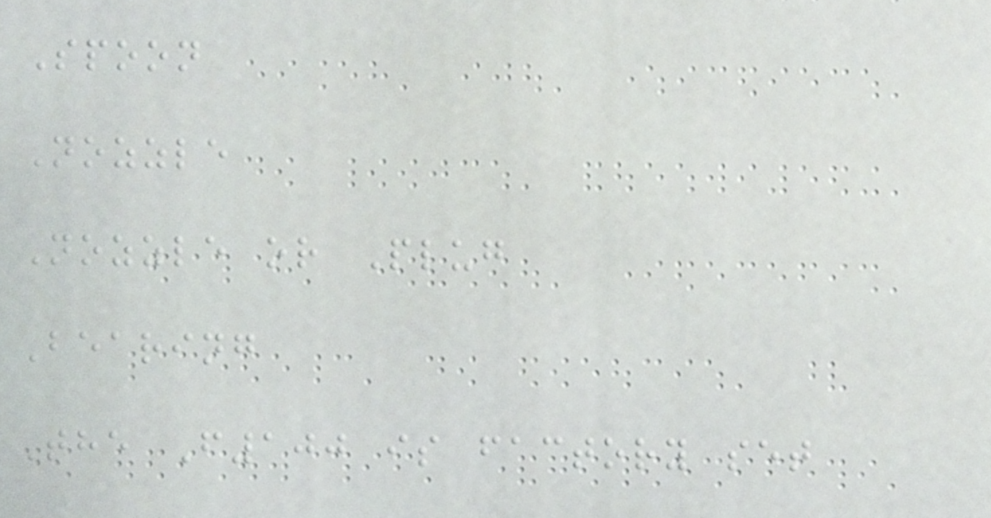Spoon
Nozzle
Nozzle or Plug
Bearing
The F100 is factory set
